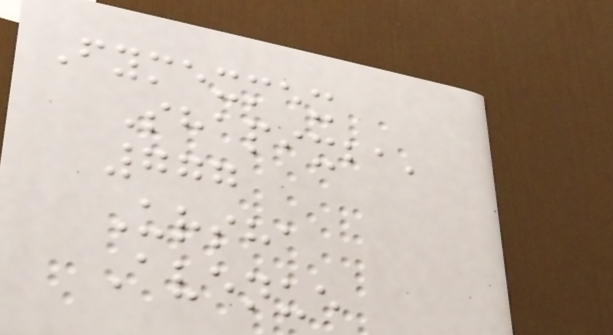Fymexmex
Shapixba,
777
Ursha
Avenue
